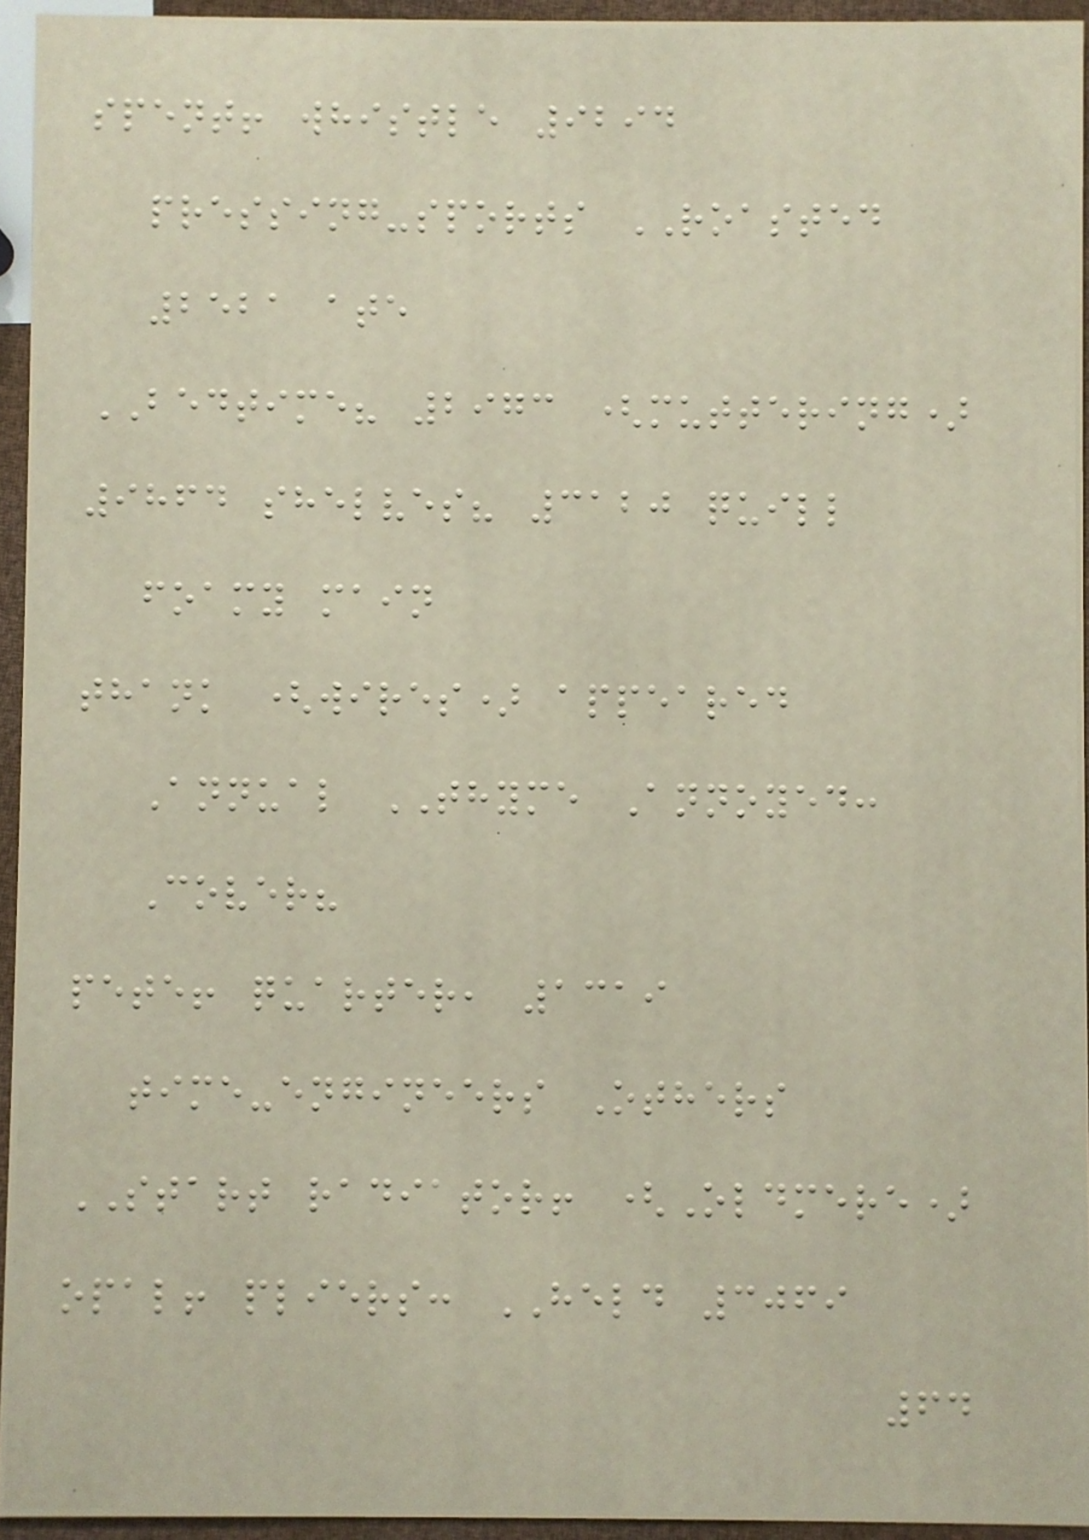spent! whistle 9294
pressing-sports ROASTED
2521 ate
BEDTIME? 2973 (muttering)
9864 shelves? 3120 quill
foamy main
thank (wires) appeared
Annual THYME Annoyed:
Cover?
pete! quarter, 1319
time-engineers Others
START radiator! (Oldmere)
opal! pliers: HELD 3069
64
